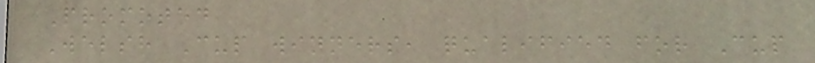Promoted
Welsh Cup winners, qualified for Cup
